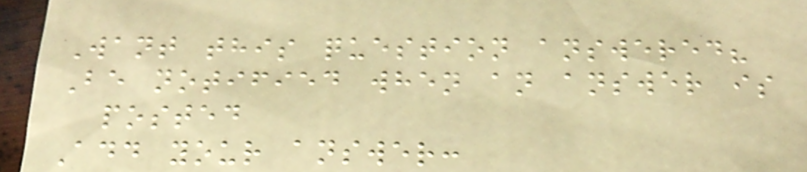Want this question answered?
Be notified when an answer is
posted
Add your answer:
